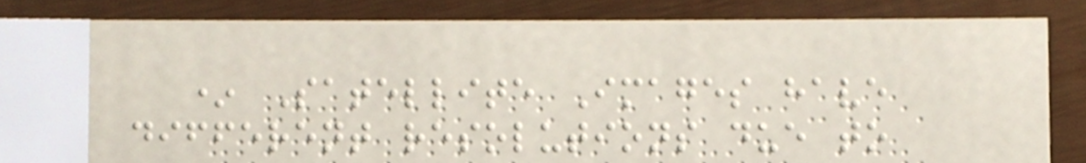* Satellite Images have
different resolutions due to
